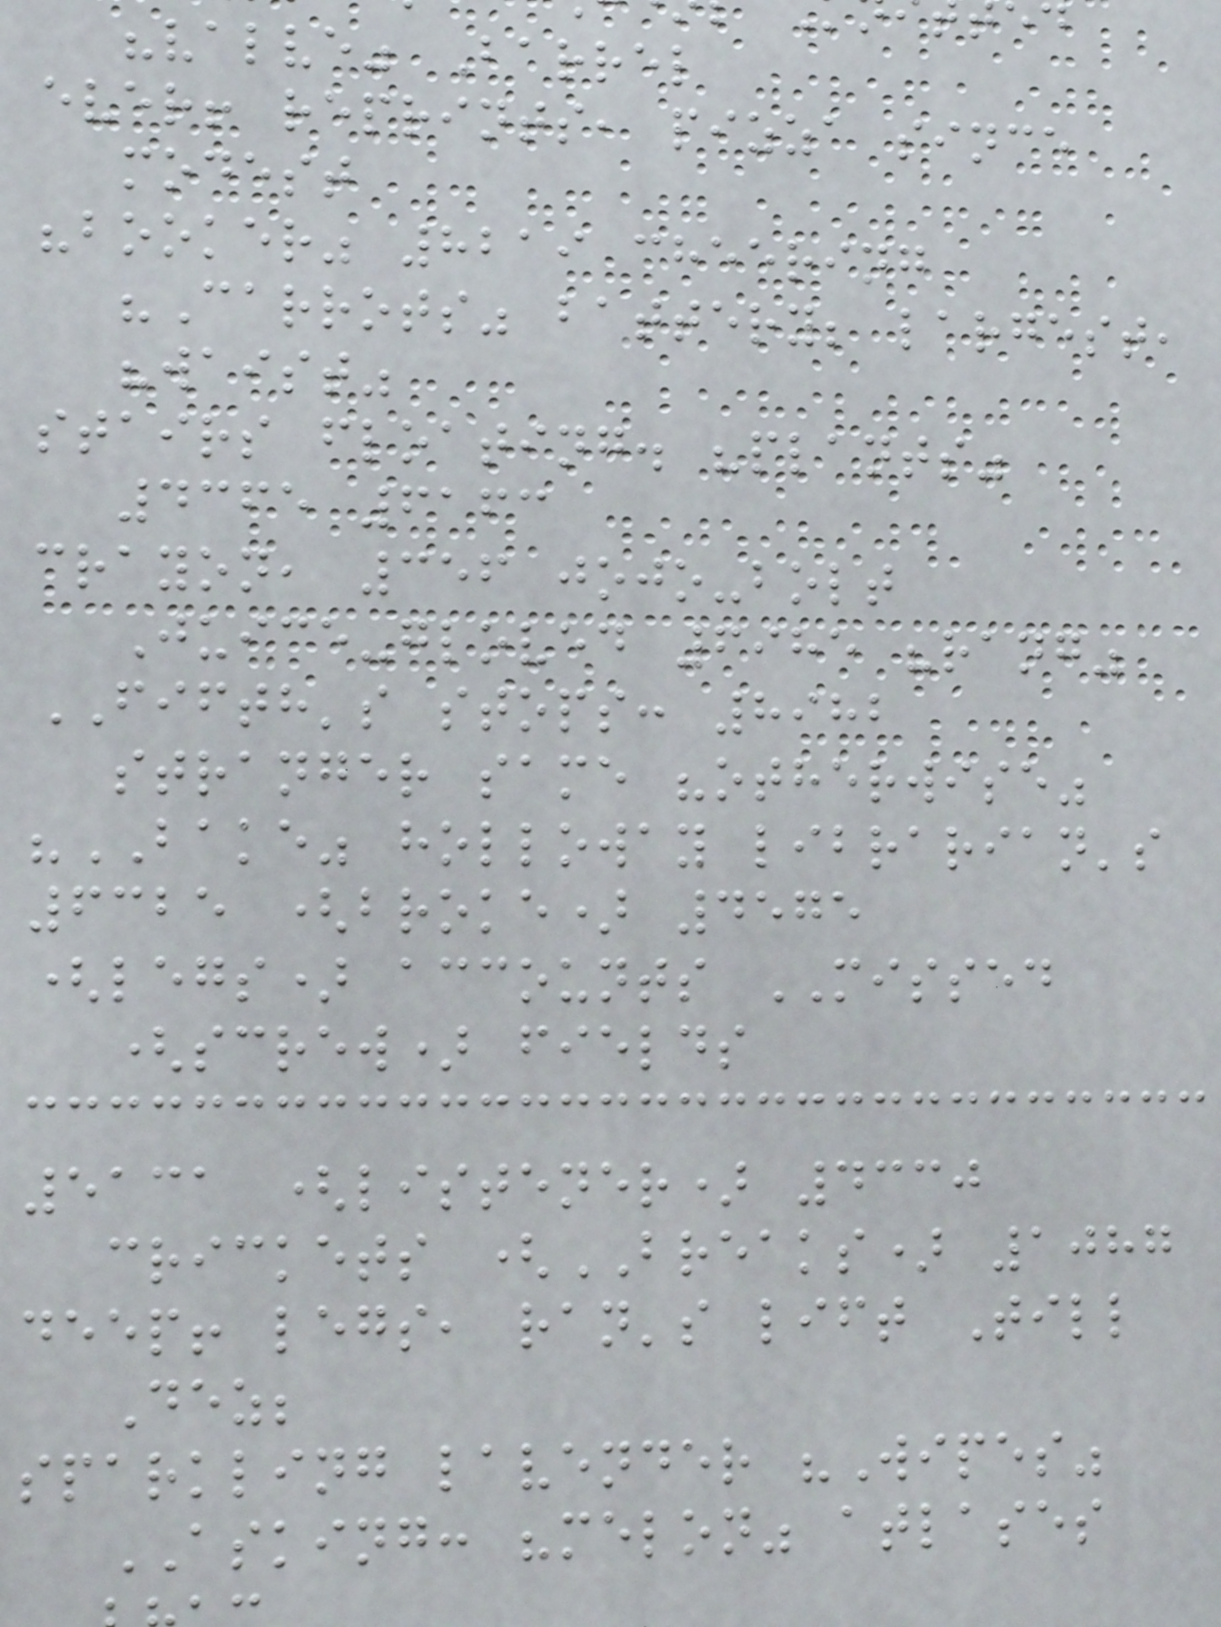"valve" Barrel
ever! reprints, pizza since
modest
"booker" 8219 cheering
"Carrots" battery; largest,
"waist"
stairs floating. "plants"
4365 6163
crayon, 356 jojo-bolt
Juice-gloved 6985 "rang"
FIFTH's stops: 8982
stranger same "otherwise"
"BAKE" holloway librarian's
6325 (broke) 4575
(legs) accounts MISSED
(screw) fields
5131 (listener) 4330
crickets (BREAKS) 1087
deep! legs, ran's lift Till
Dez;
sparkling lavender "Wipes"
ASKING: "melon" atlases
